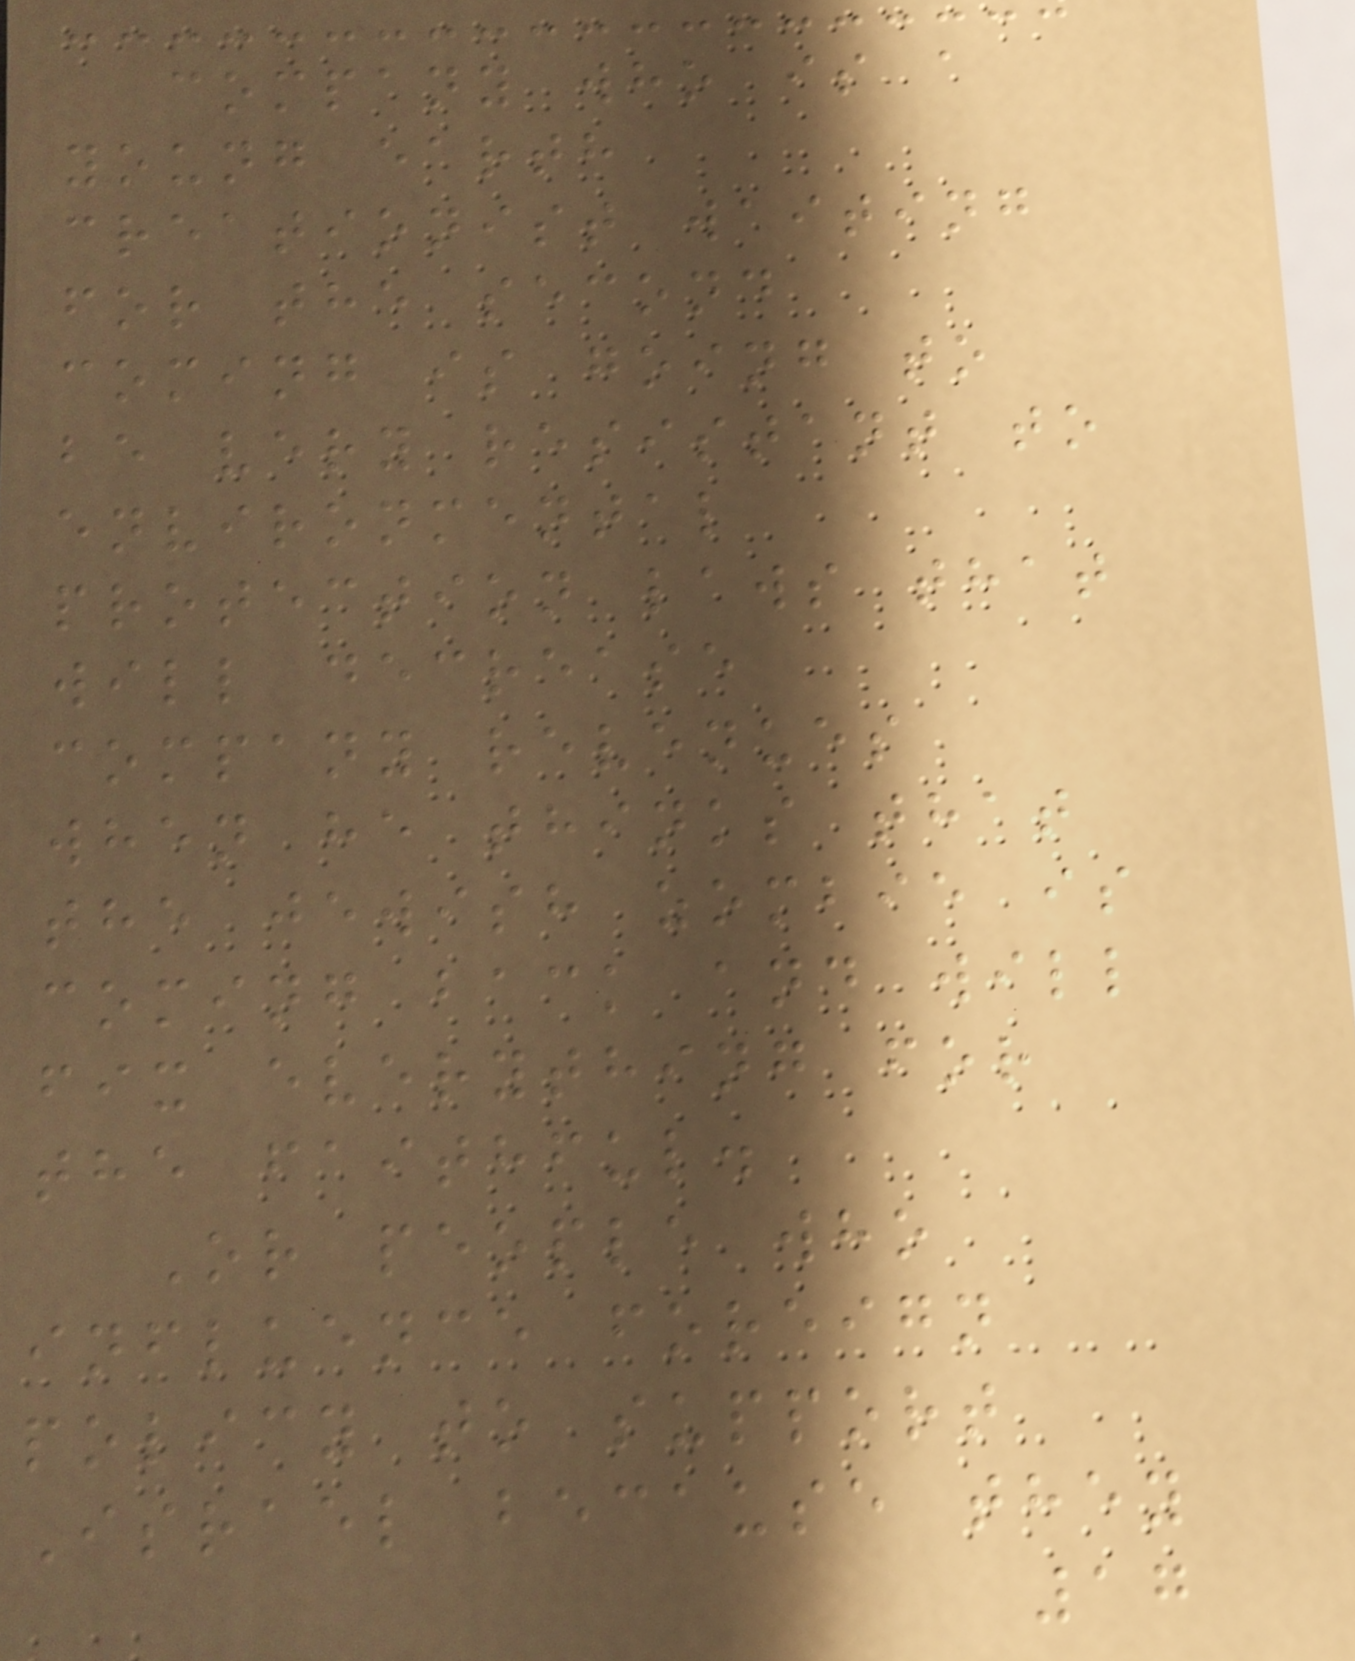company who is a
young earth
creationist waiting
for the second
coming is going to
be very resistant to
environmental
protection laws that
will decrease
company revenues
when he thinks that
the jewish zombie is
coming back and will
fix everything for
the faithful.
Or people who
influence foreign
policy to support
Israel because they
17
